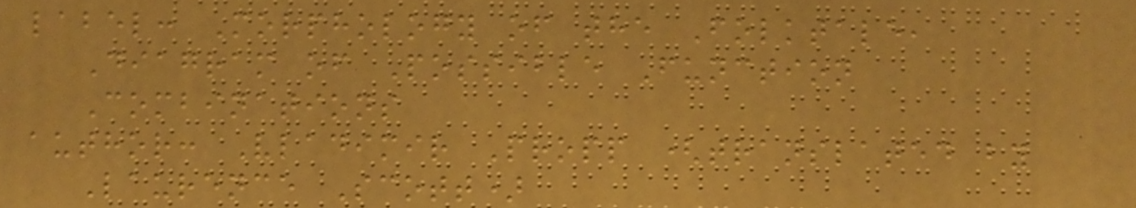label: Morphology of the Folktale,
Diagram of Possible Function
Combinations
author: Vladimir Propp (translated by
Laurence Scott)
